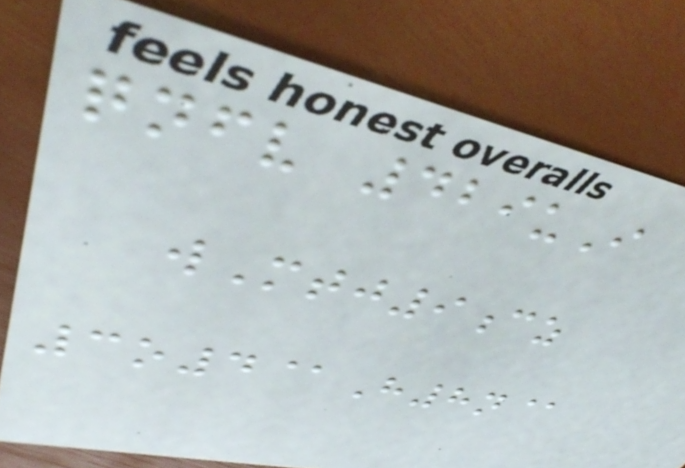qnfv 429uI
wMtj9cz
3o4@H8n@
